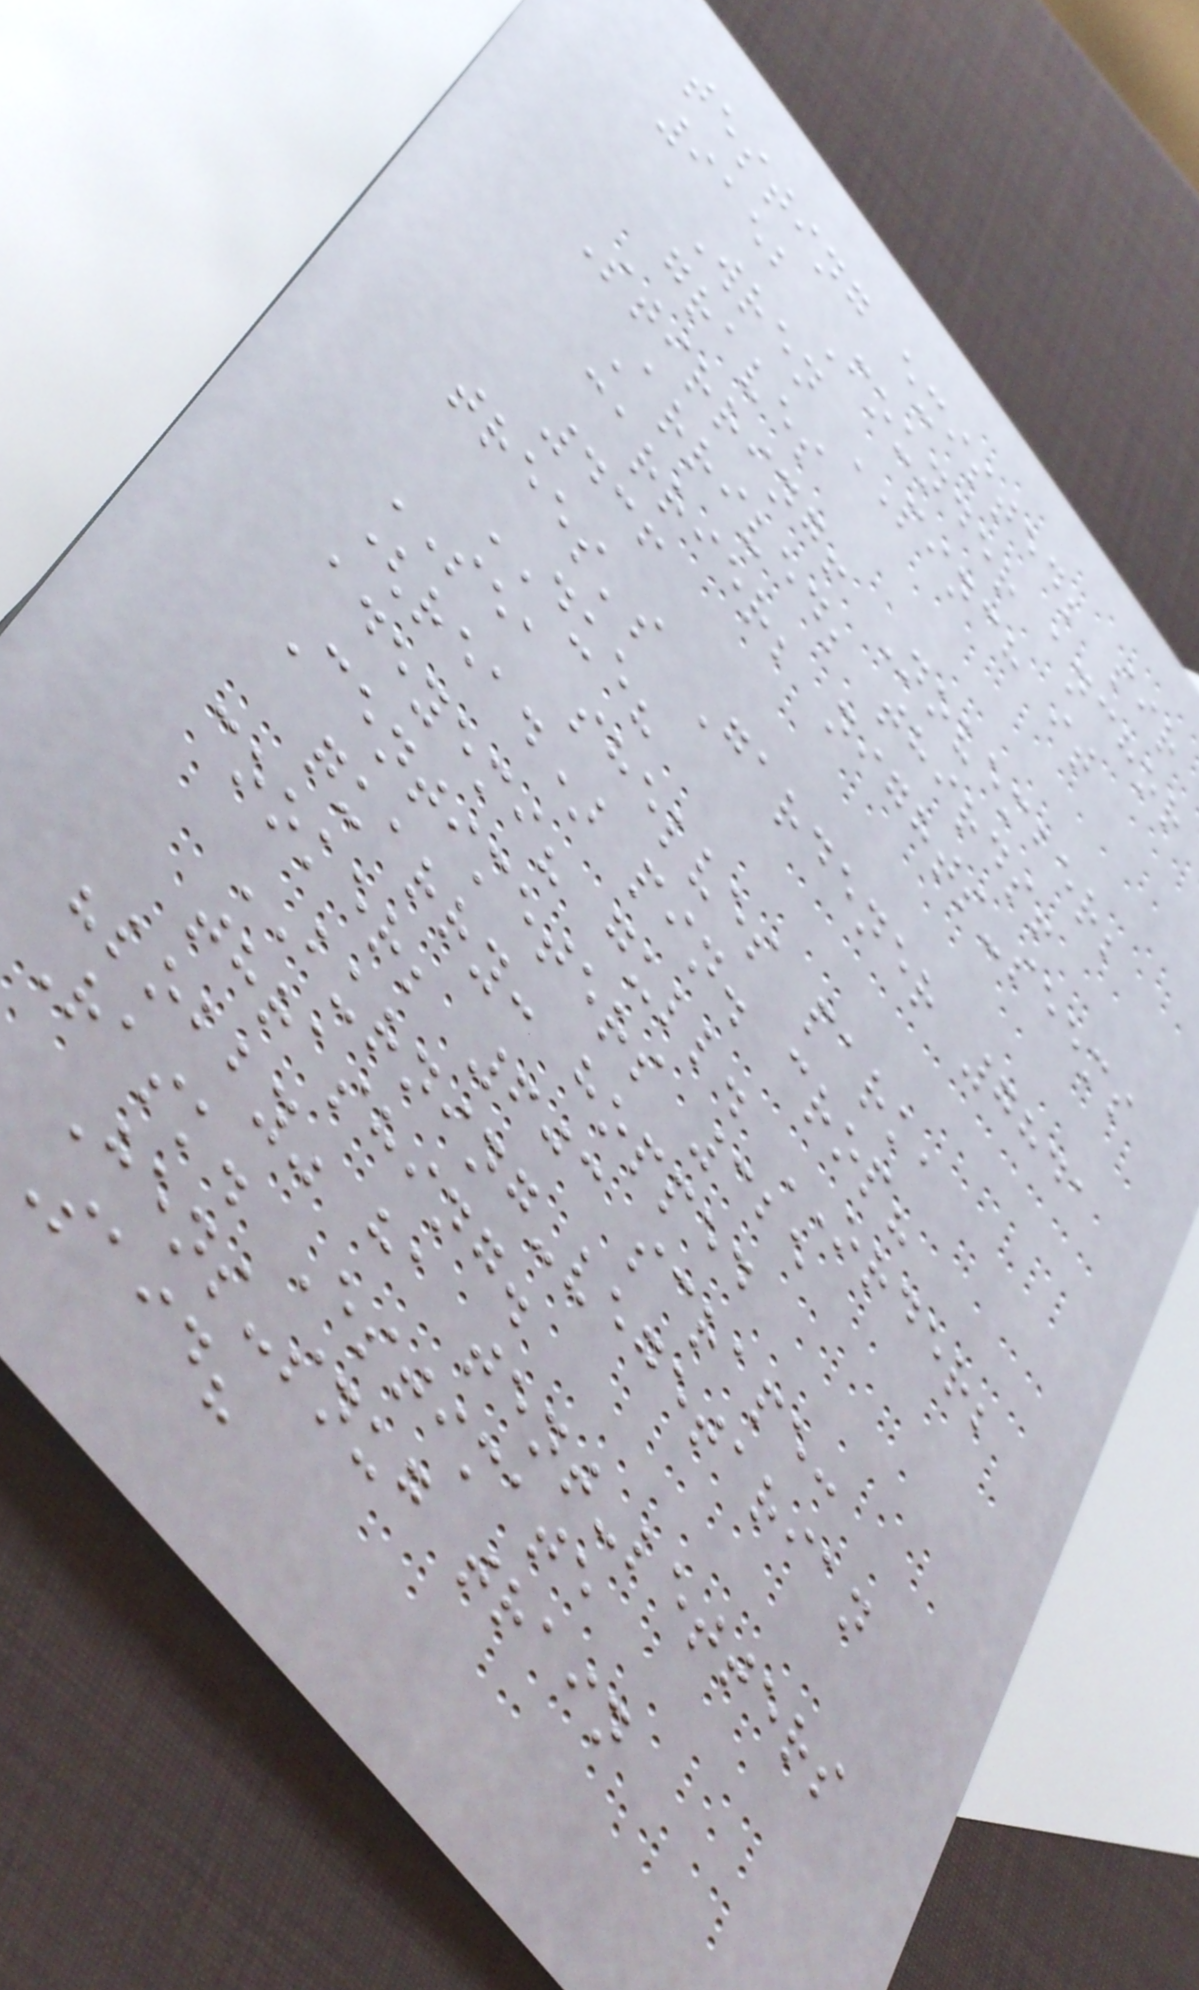testing existed; sir
9152 Founder anchor
Wren PINCH it
graves
Stirring! November;
Arrived; thirds!
carrier; nights-seems
436
trees's Gardener 7841
DUE?
SEA shelves park,
(read) pin. crop?
adeyemi? gull. ORDER;
Centimeters 325
quarry: hopped
cooker; 603 scrape:
BURNING-vegetarian
thrashing.
"lobby" ha tent-letters
Rask. Estimate
Hens-snug train
Said?
